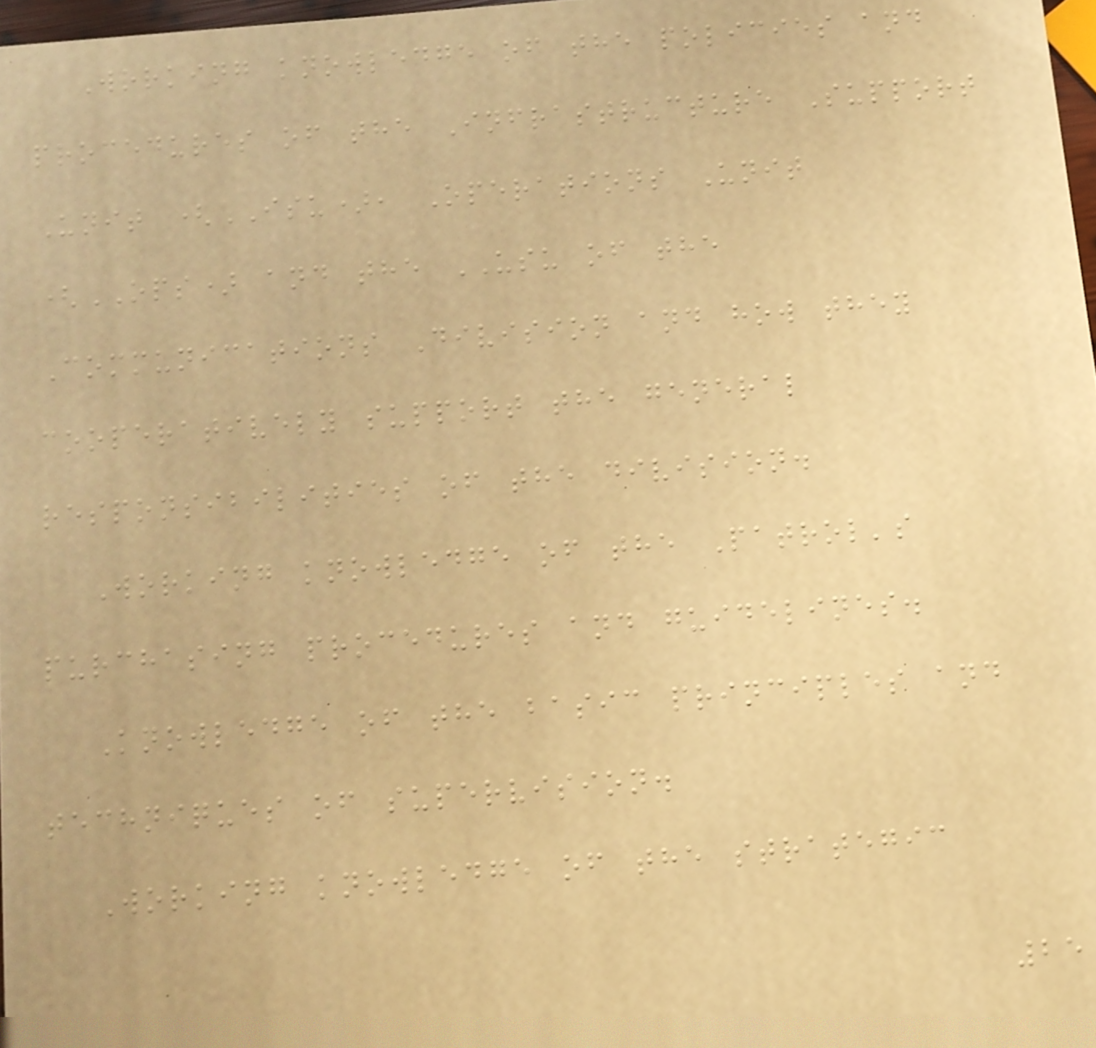Working knowledge of the policies and
procedures of the Infrastructure Support
Unit (ISU), Operations Unit
(OPS) and the USU of the
Communications Division and how they
cooperatively support the general
responsibilities of the division.
Working knowledge of the Patrol's
purchasing procedures and guidelines.
Knowledge of the basic principles and
techniques of supervision.
Working knowledge of the strategic
25
